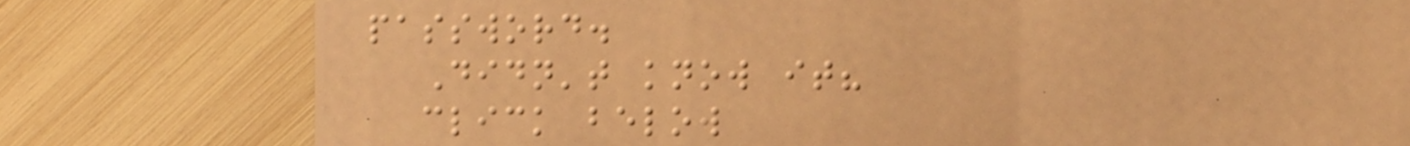password.
Didn't know it?
click below
